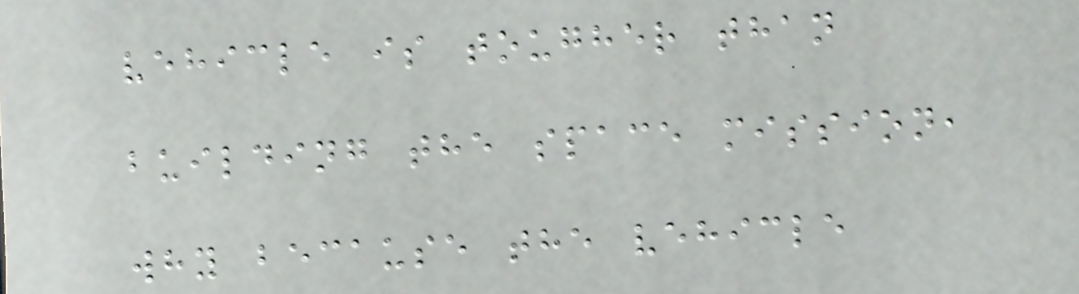vehicle is tougher than
building the space mission,
why because the vehicle
